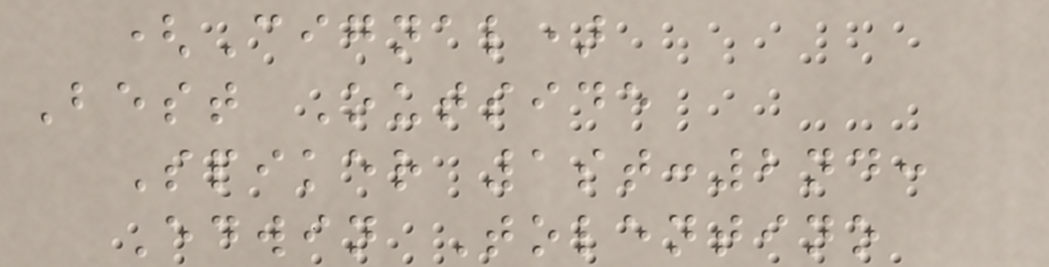(Cignal)
Best Outside
Spiker 1st:2nd:
Edwin Tolentino
